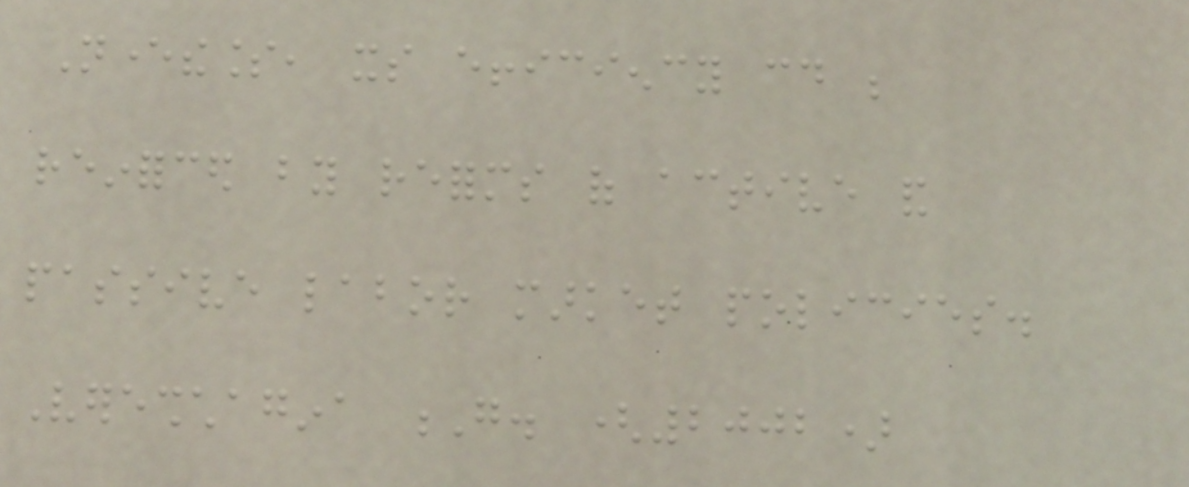Nevertheless, its efficiency could be
reinforced by reforms of active and
passive labor market policies.
Vereshchagina G. (2002)
